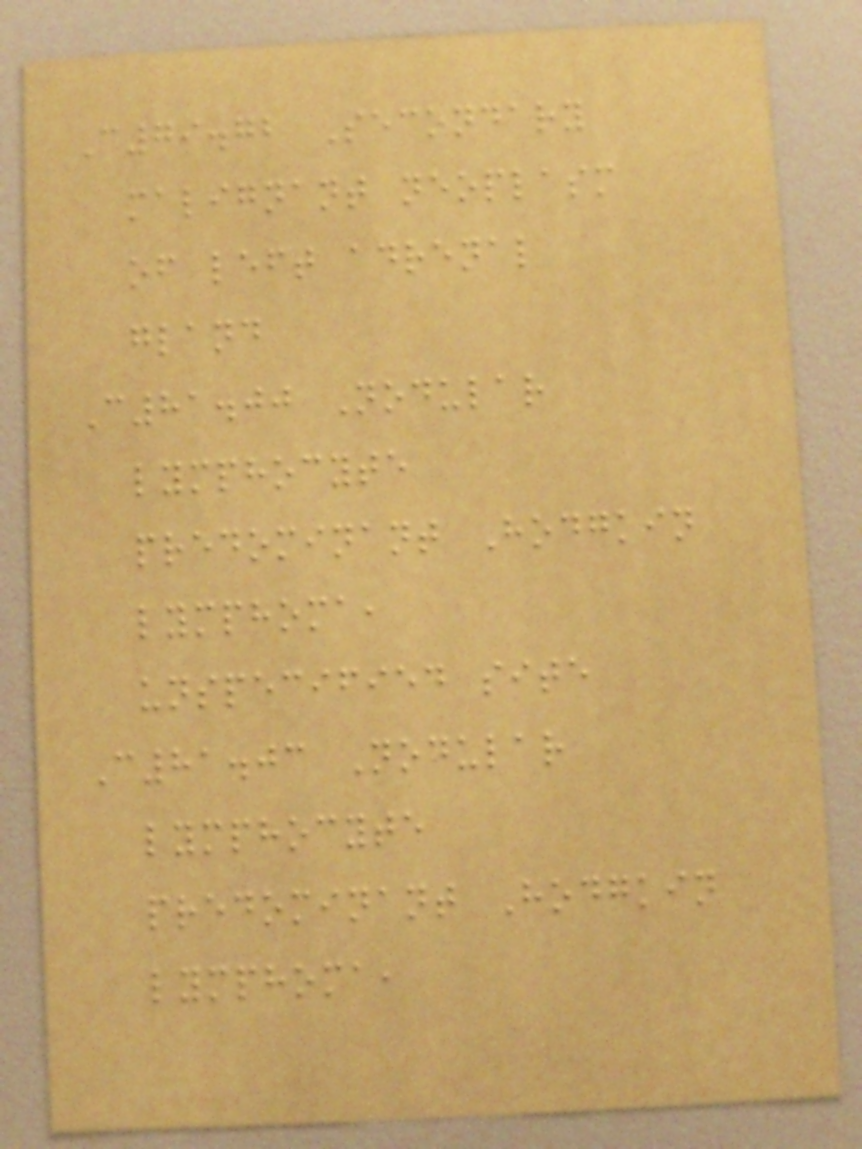C79.72 Secondary
malignant neoplasm
of left adrenal
gland
C81.00 Nodular
lymphocyte
predominant Hodgkin
lymphoma,
unspecified site
C81.03 Nodular
lymphocyte
predominant Hodgkin
lymphoma,
